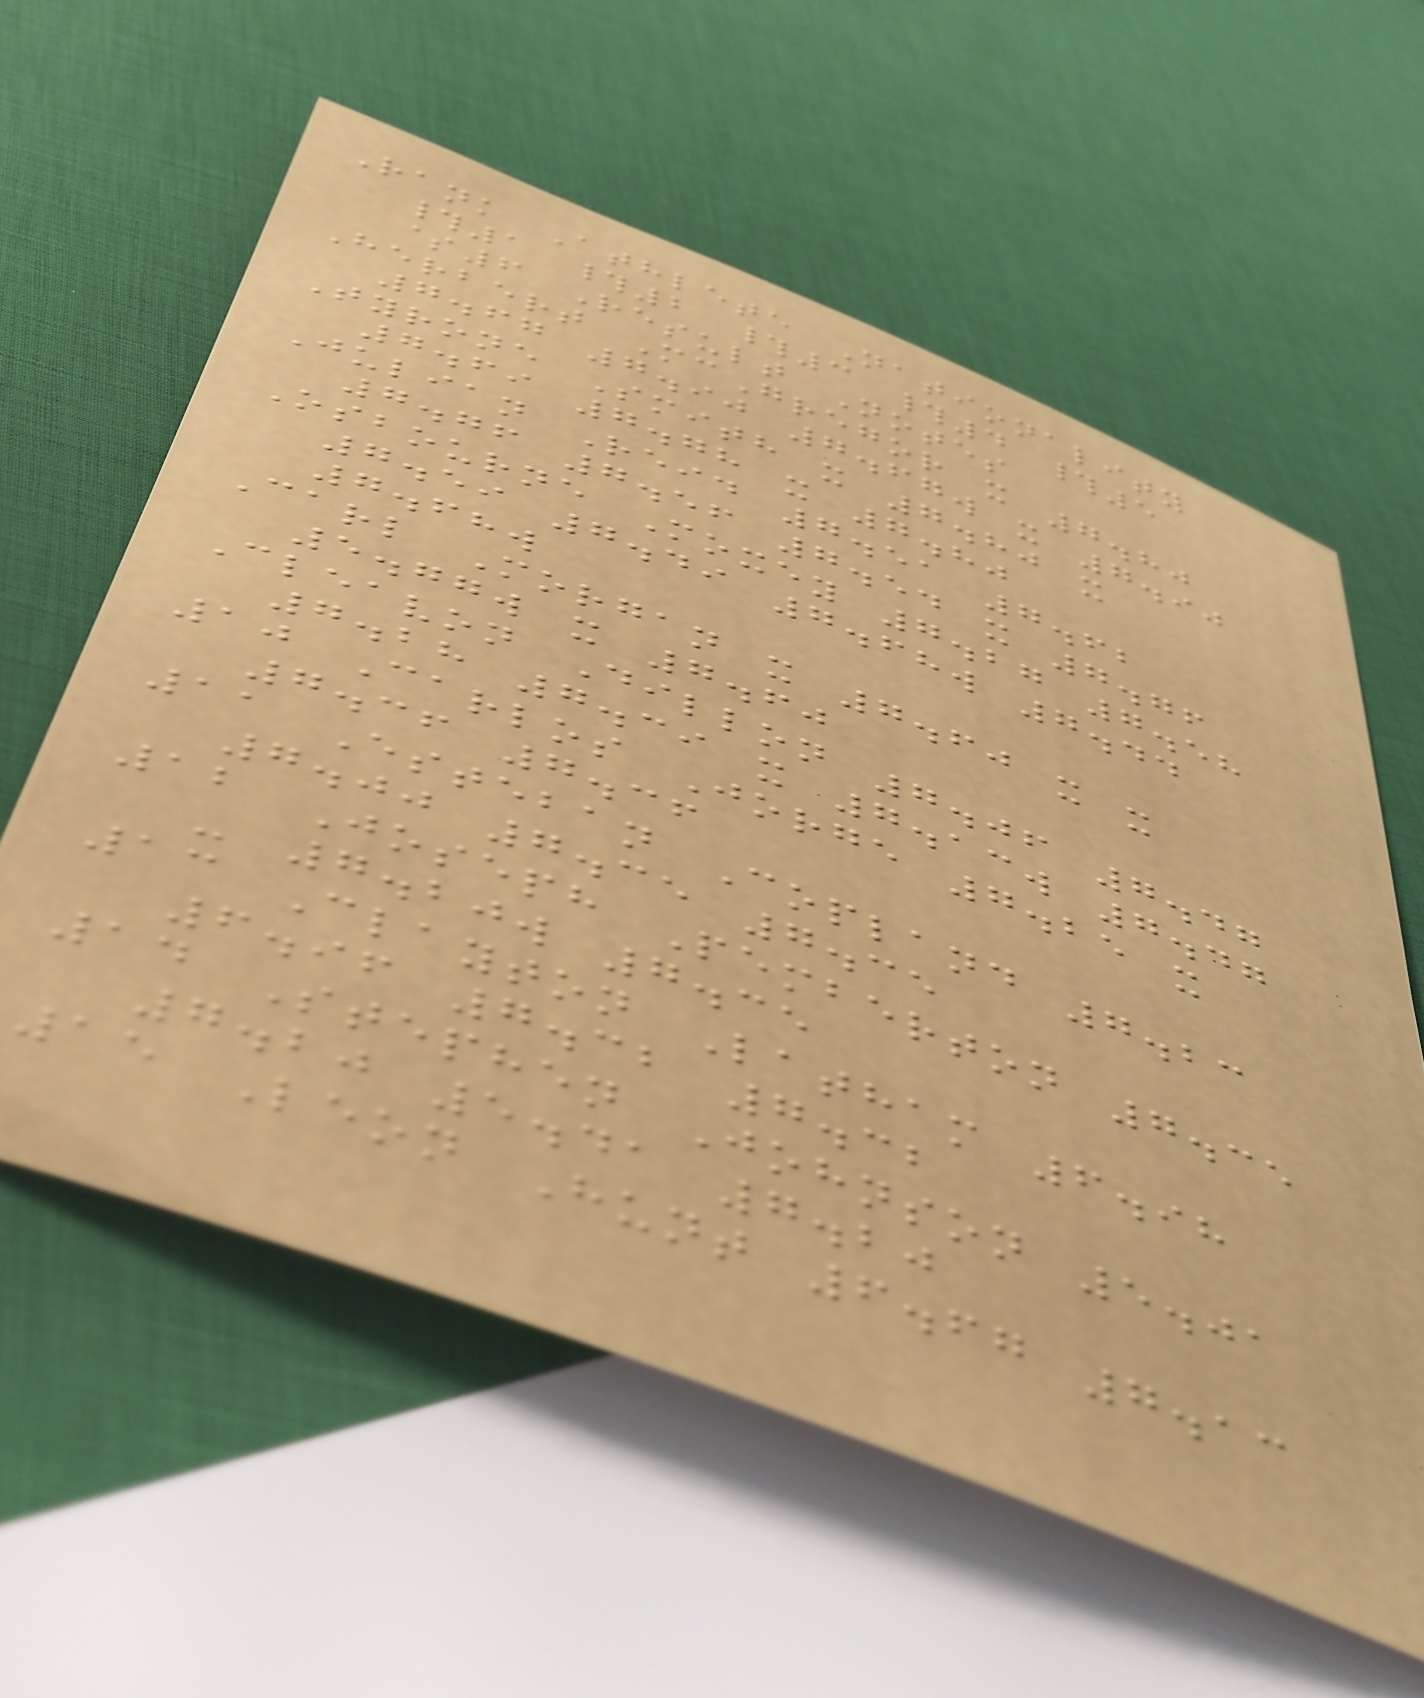Rank Athlete Nationality
#1 #2 #3 #4 #5
$6 Result Notes
Herbert McGregor x 7.80
7.67 7.90 7.67w x 7.90
Tyrone Smith x 7.80 x
7.69 7.78 x 7.80
Julian Reid 7.51 7.62
7.76 7.56 7.54 x 7.76
Osbourne Moxey 7.27 7.58
7.59 7.49 7.68w 7.44
7.68w
Carl Morgan x 7.60 x x
5.77w x 7.60
Cleavon Dillon 7.06 7.47
7.28 7.39 x 7.13w 7.47
10 Carlos Jorge 7.25 x
7.36 7.36
11 Esteban Copland 7.23
7.00 7.35 7.35
12 Joseph Pemberton 7.35
- 7.20w 7.35
13 Clayton Latham 6.98
6.96 7.32 7.32
14 Stephen Johnson 5.01
7.20 5.41 7.20
15 Leon Hunt 6.67 7.13
